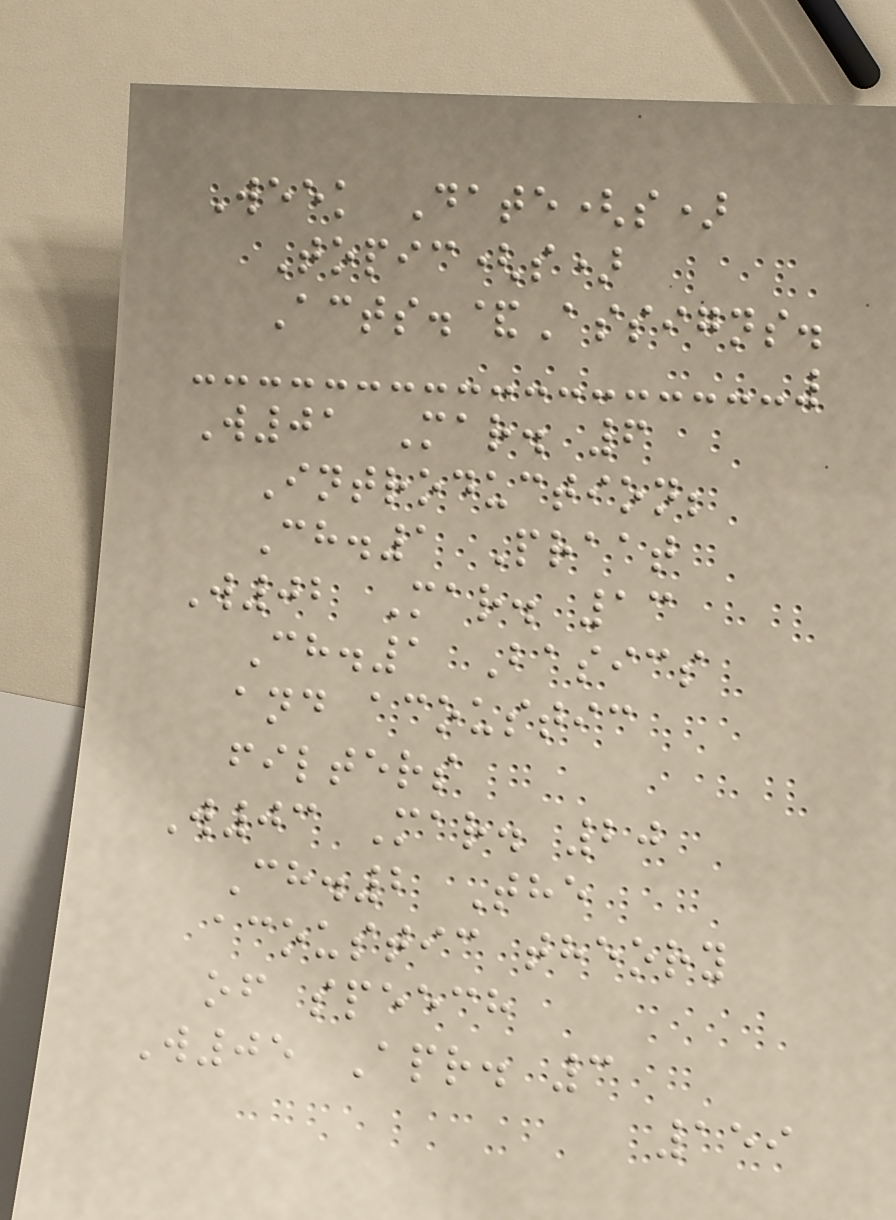Week Date(s)
Topic(s)
Acts.&Assigns.
W01 Mar. 6
Introduction;
Ch.1 Praat
W02 Mar. 13
Ch.1 Basics
and acoustic
filters
W03 Mar. 20
Ch.2 The
acoustic theory
of speech
W05 Apr. 3
159
